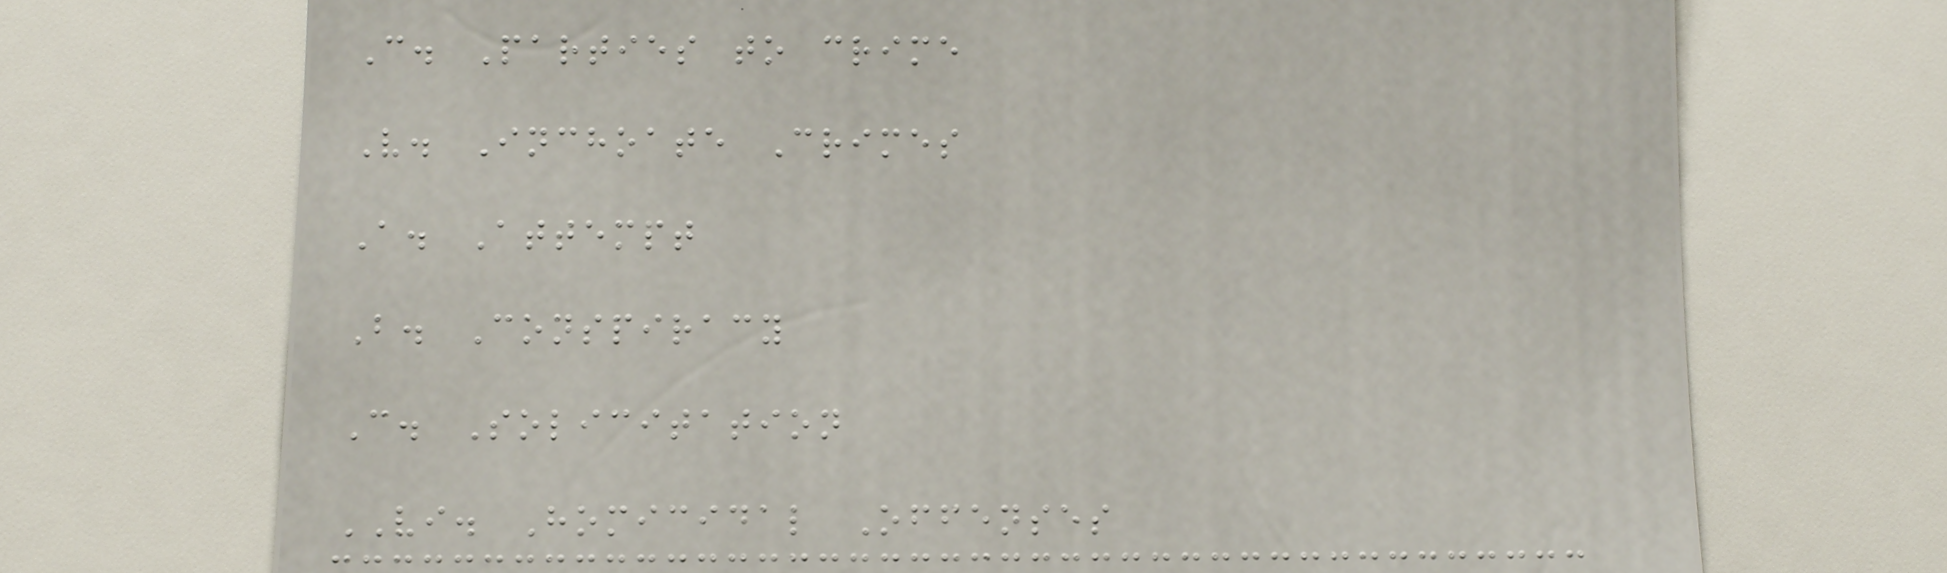C. Parties to crime
V. Inchoate Crimes
A. Attempt
B. Conspiracy
C. Solicitation
VI. Homicidal Offenses
